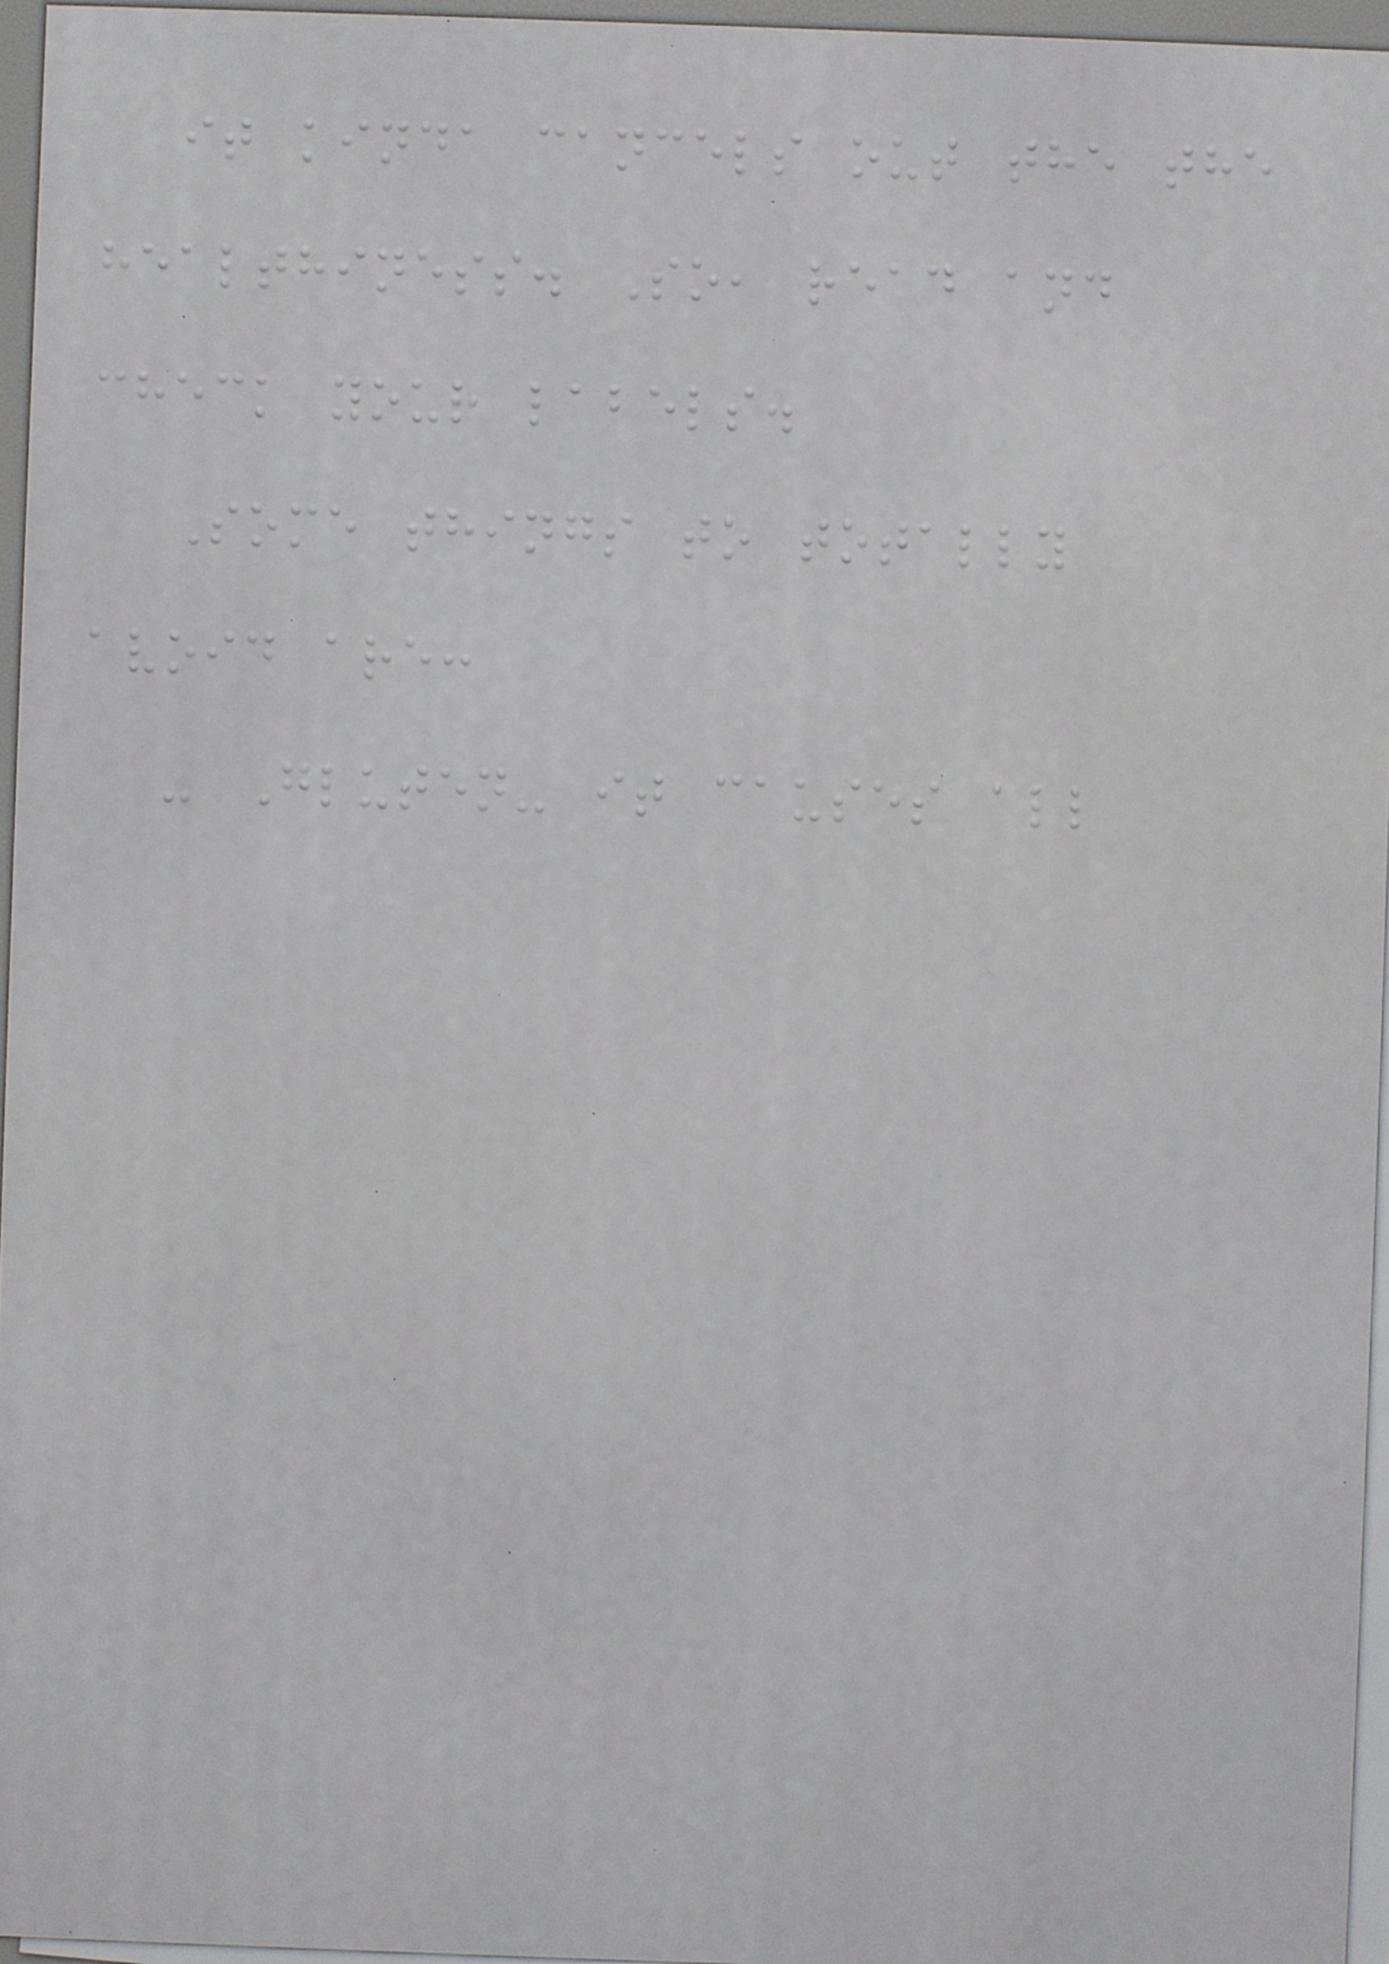it kinda cancels out the the
healthiness. So, read and
check your labels.
Some things to totally
avoid are:
- Gluten- it causes all
